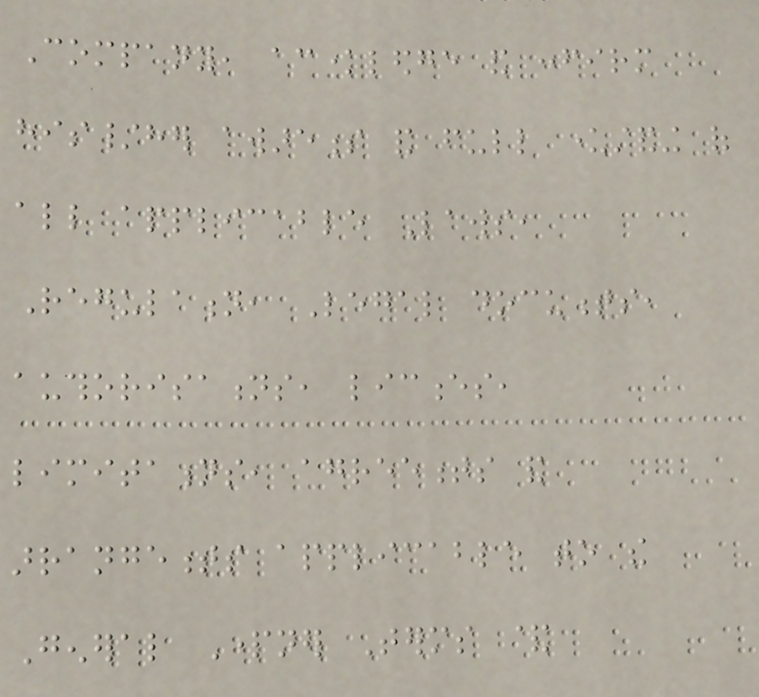Company, acknowledge and confirm
his/her awareness and full understanding of
all applicable Laws,
Regulation, Legal documents,
authorisations, licences,
limitations, agreements and
arrangements applicable to the
General Partner Terms &
